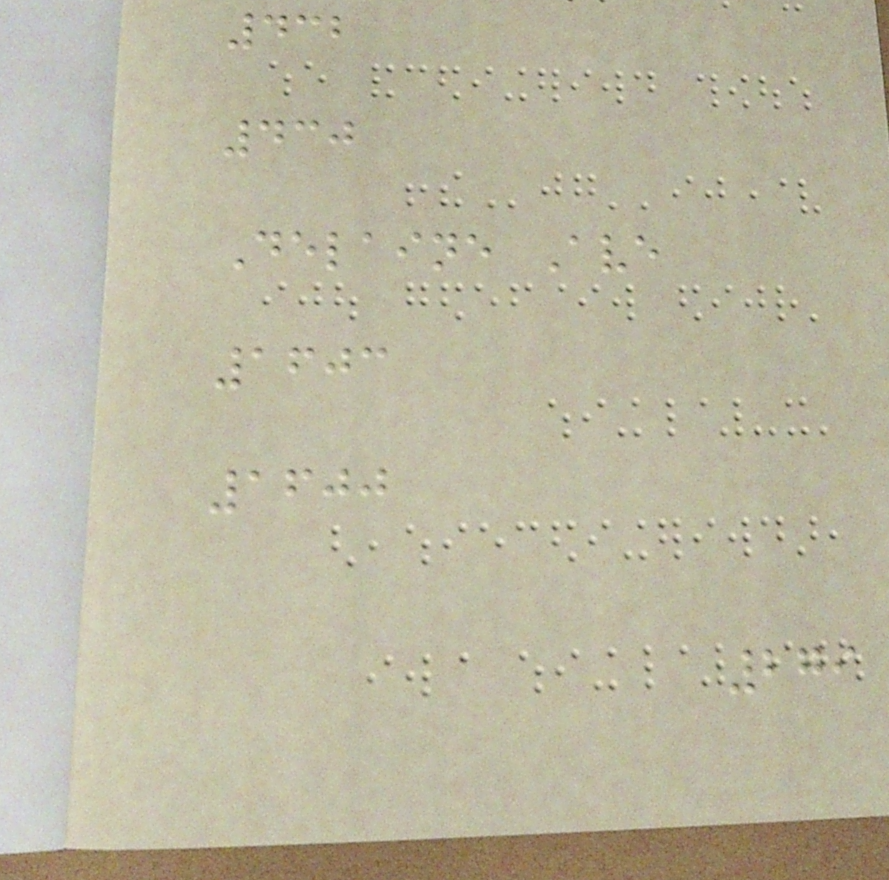432
430
Delaine Ave
1603
1600
279
